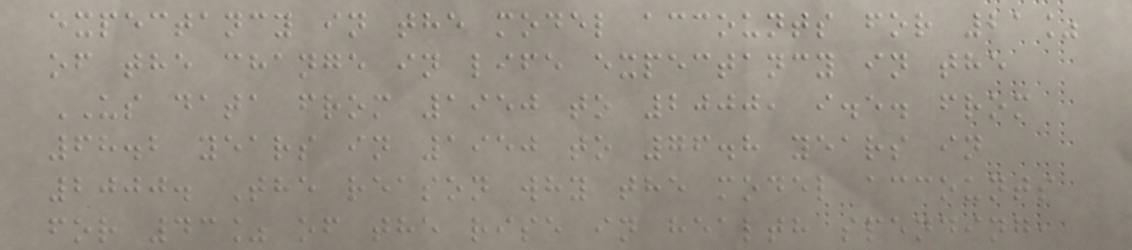expectancy in the model accounts for 21%
of the change in life expectancy in the
US data from 1950 to 2000, i.e. from
68.2 years in 1950 to 76.8 years in
2000. The reason why the model accounts
for 43% of the rise in health spending,
